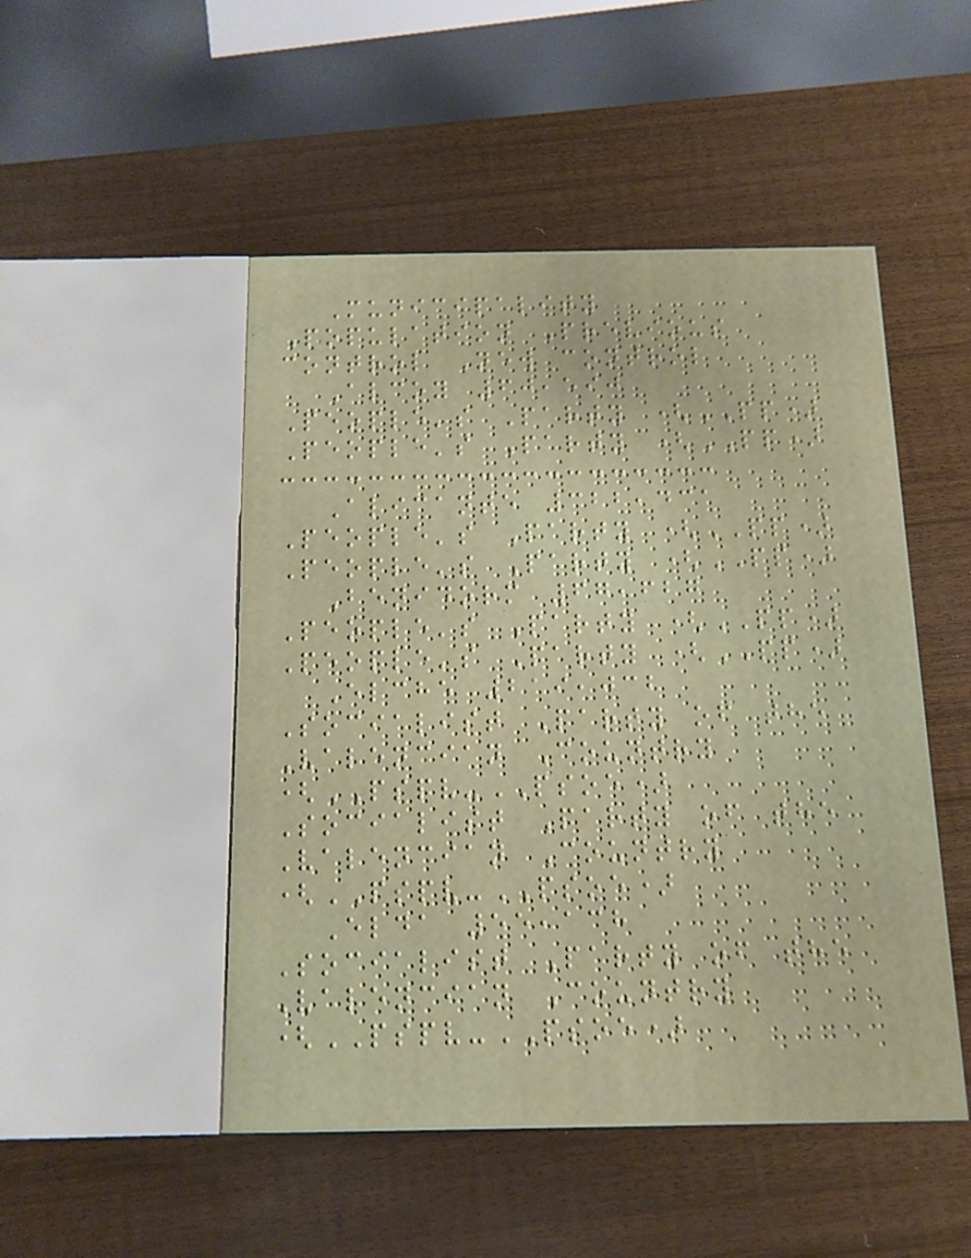Municipality
Population Previous
control New control
Alcoy 60,590
People's Party (PP)
People's Party (PP)
Alicante 322,431
People's Party (PP)
People's Party (PP)
Benidorm 67,627
People's Party (PP)
People's Party (PP)
Elche 219,032
Socialist Party of the
Valencian Country
(PSPV-PSOE)
Socialist Party of the
Valencian Country
(PSPV-PSOE)
Elda 55,138
Socialist Party of the
Valencian Country
(PSPV-PSOE)
